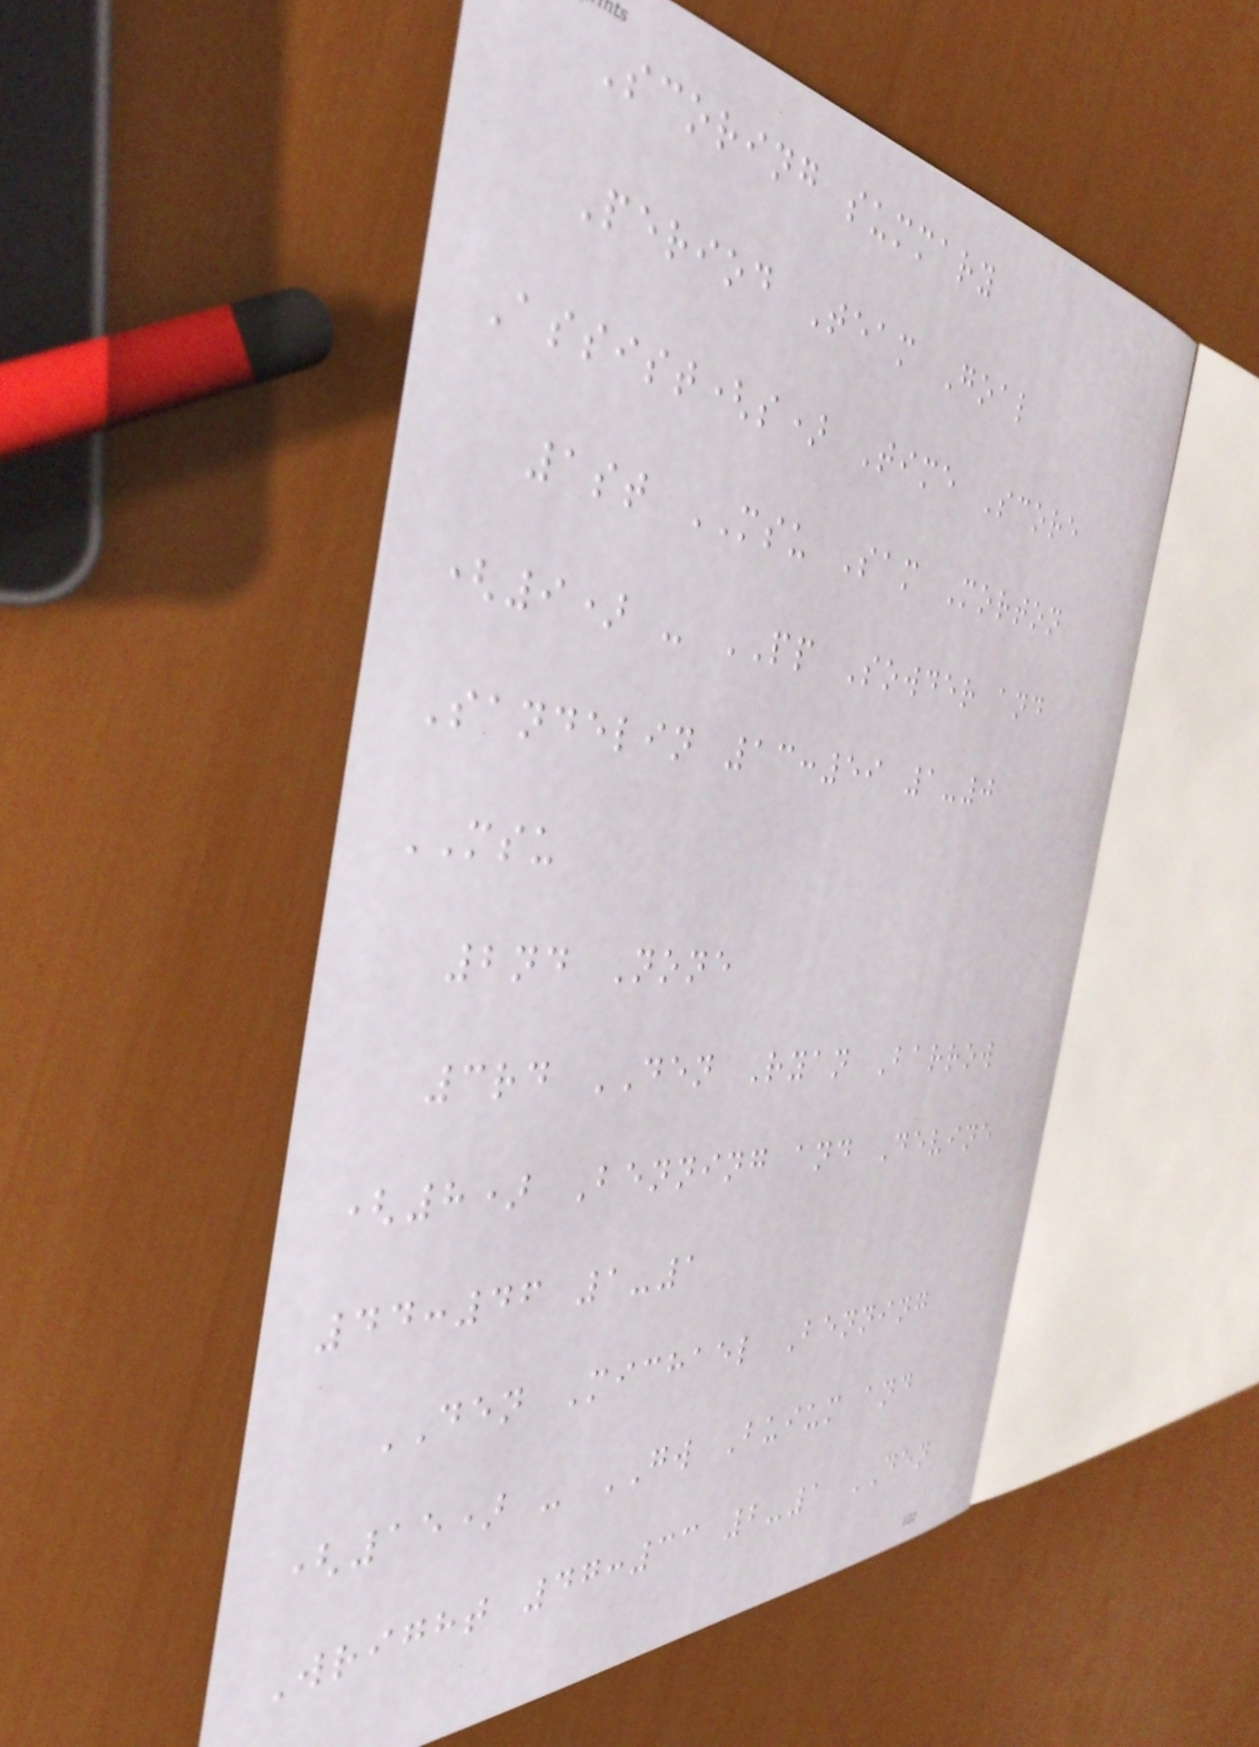Scoring summary
Period Team Goal
Assist(s) Time Score
1st MSU Sam Morton
(9) - PP Sowder and
Sandelin 13:59 1-0
MSU
2nd None
3rd DEN Ryan Barrow
(8) Benning and Devine
44:46 1-1
DEN Michael Benning
(15) - GW Buium and
Wright 47:33 2-1 DEN
